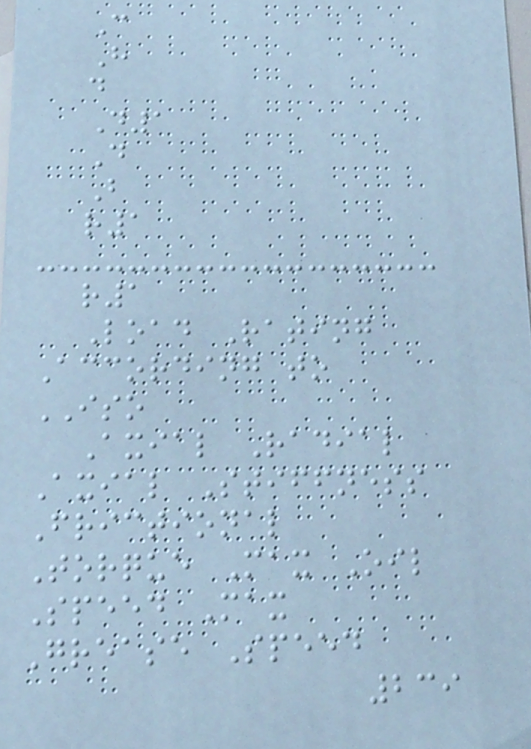C
H
d
D1
D
B
r1
r1
Load Rating
According to
ISO
Axial Radial
Axial Stiffness
Frictional
Torque Max Oil
Speed Max
Grease Speed
239
